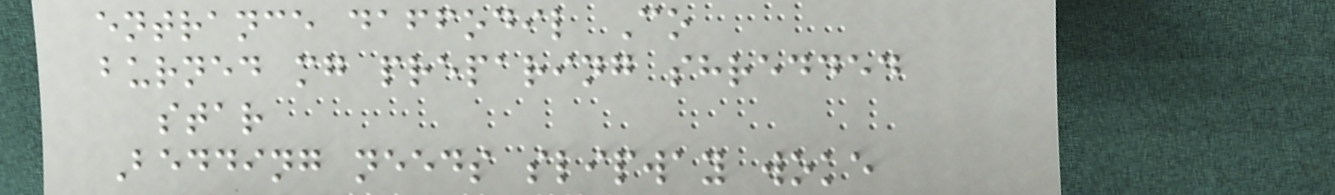entrance daffodil Co
burned mg preparing shredded
star
Bedding needs slipway woke
